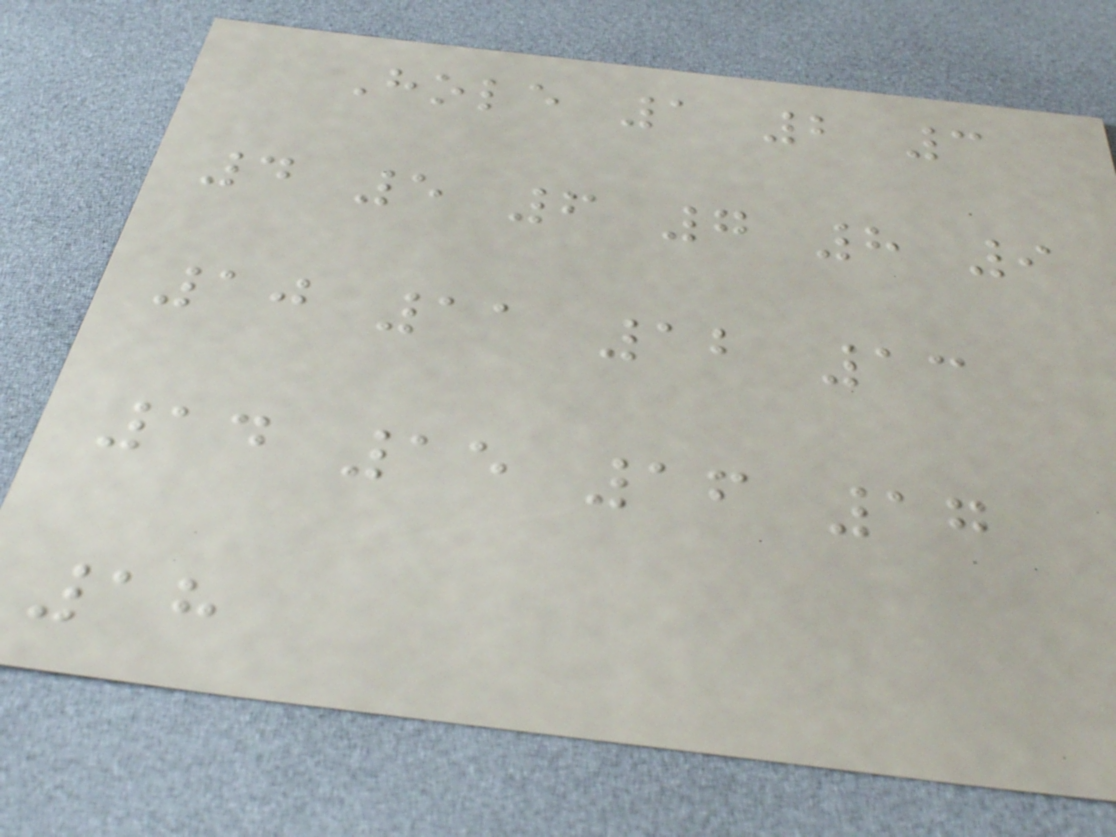Hole 1 2 3
4 5 6 7 8 9
10 11 12 13
14 15 16 17
18
